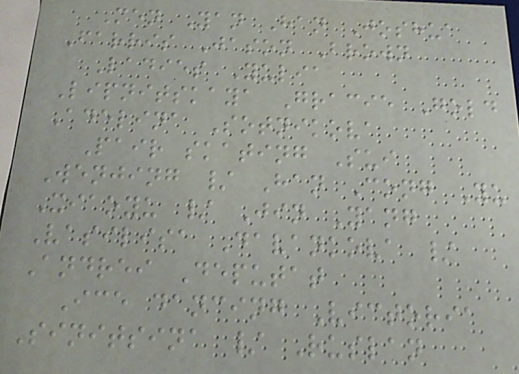Men Yan Han Joshua
Farris Jason Brown
Ladies Yulia
Lipnitskaya Gracie Gold
Adelina Sotnikova
Pair skating Sui
Wenjing / Han Cong Yu
Xiaoyu / Jin Yang
Vasilisa Davankova /
Andrei Deputat
Ice dancing Victoria
Sinitsina / Ruslan
